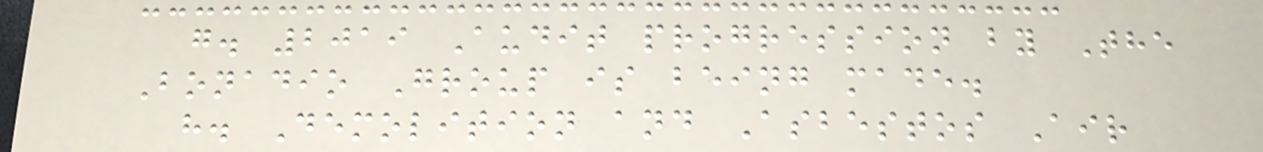g. 2019 Audit progression by The
Bonadio Group is being made.
h. Demolition and Asbestos Air
